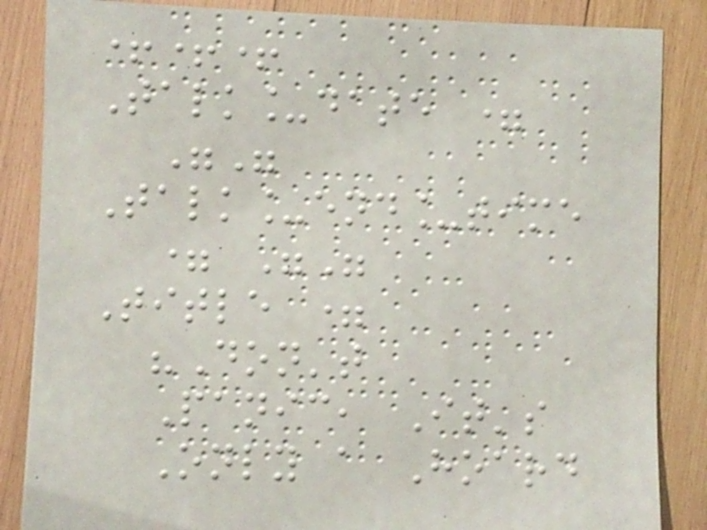+++
Talk_date =
""
Talk_end_time
= ""
Title =
"Don't
Panic, It's
Only a Hoard
